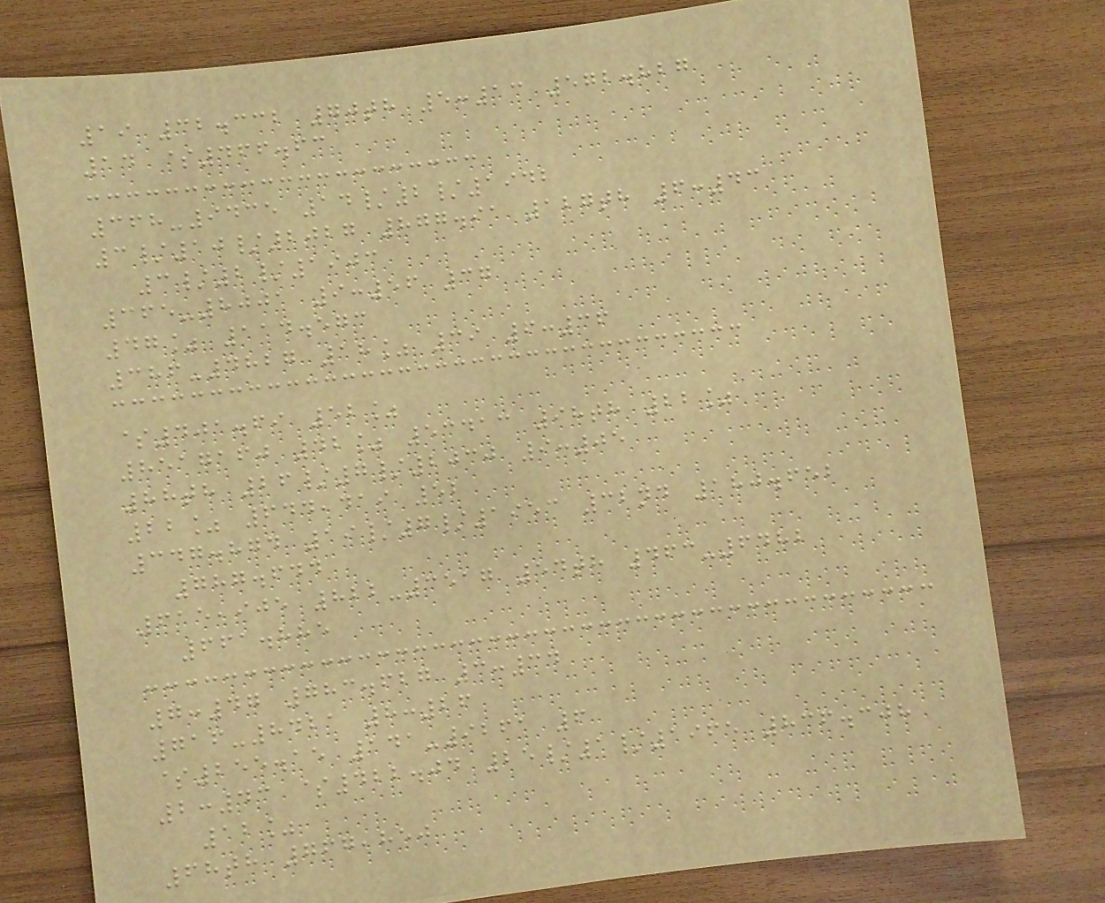19 32.332 70th 5:13 572.827
14 $466.63
368-9435 14/2/1942
3/10/2027 877.91 127th 6:43
3/2/1903
365-8001 9:56 37
47% 114.573
386-4827 18% 39 6:36
$401.69 52%
8517160 42% 53413 98th 22%
88th 26/7/2030 9:05
22% 644,419 52
347.874 19/7/1953 32nd 180.652
787.644
615,905 822-3517 54th 463-6482
661.885
7:47 783.627 3:34
716-8421 8:26
$255.15 141-9261 6
2:43 $422.04 25/1/1965 836.308
12%
68th 767,850
